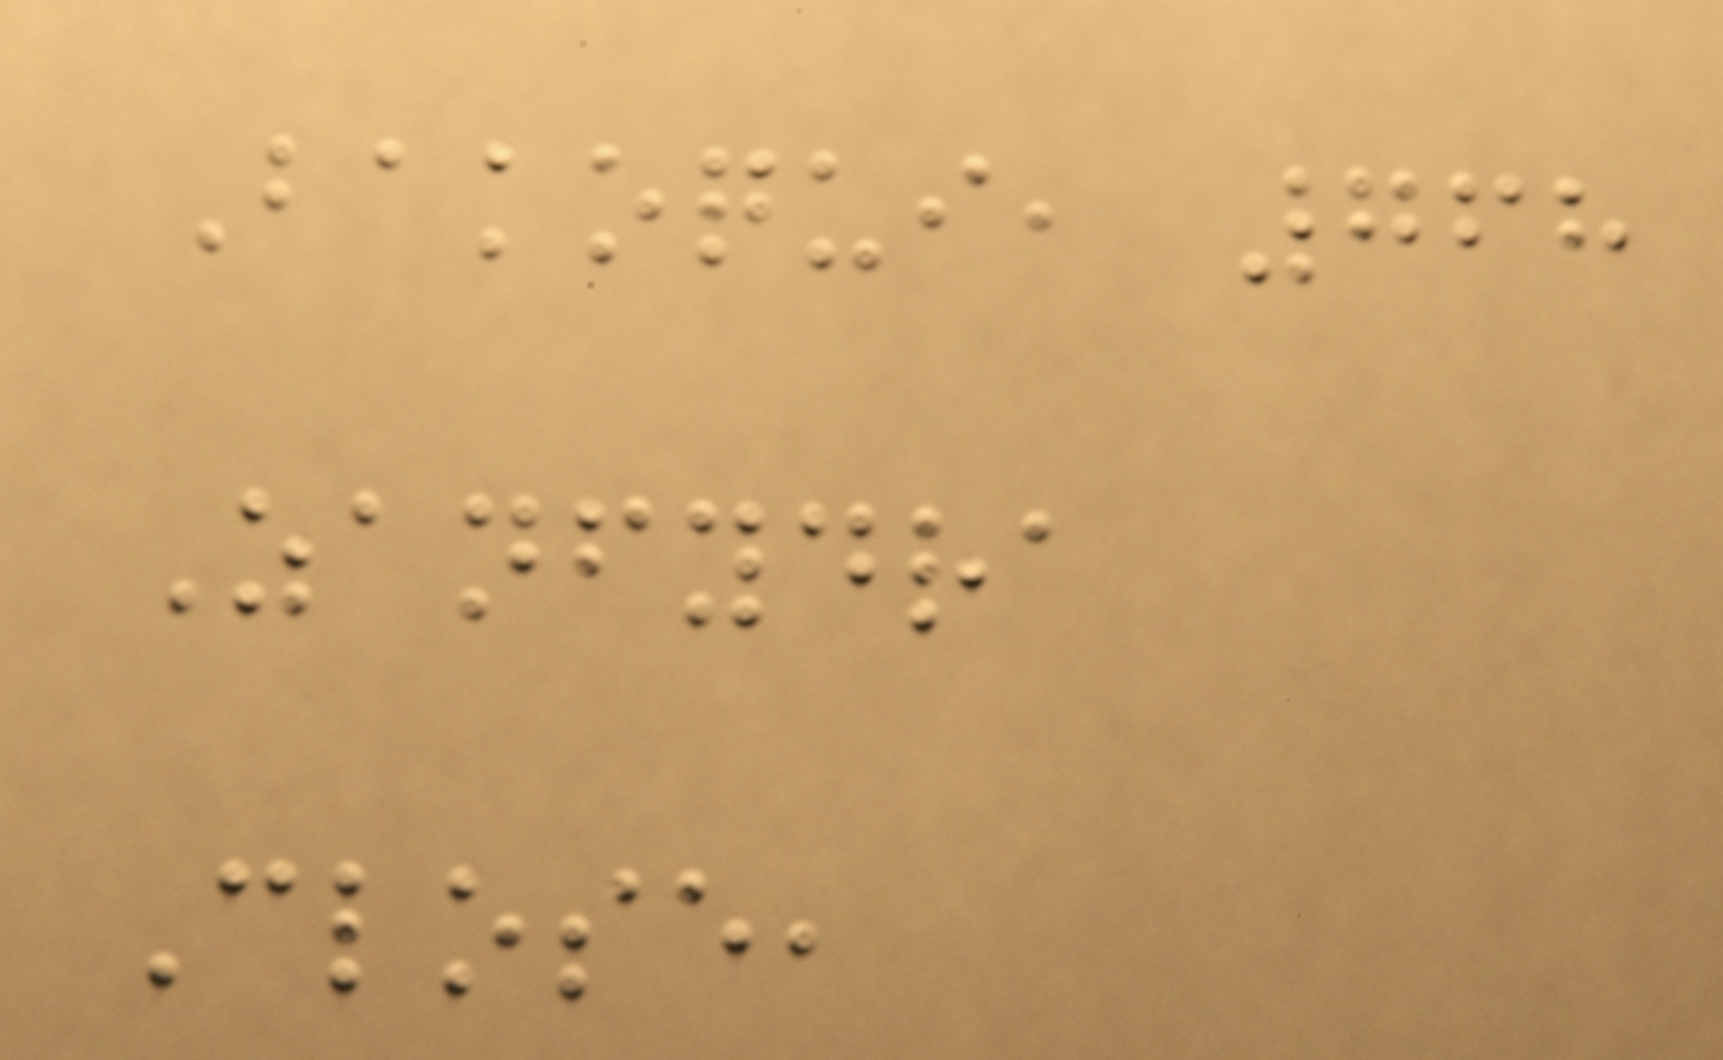Bakoqui, 768
Zanfydra
Close,
